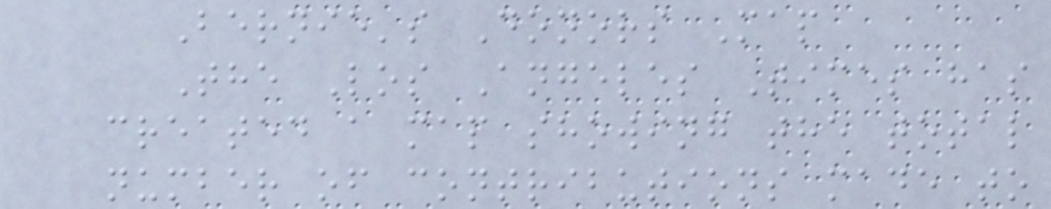Bernie's Donors Map
The Los Angeles Times has
created a map showing the total
number of contributions made to
